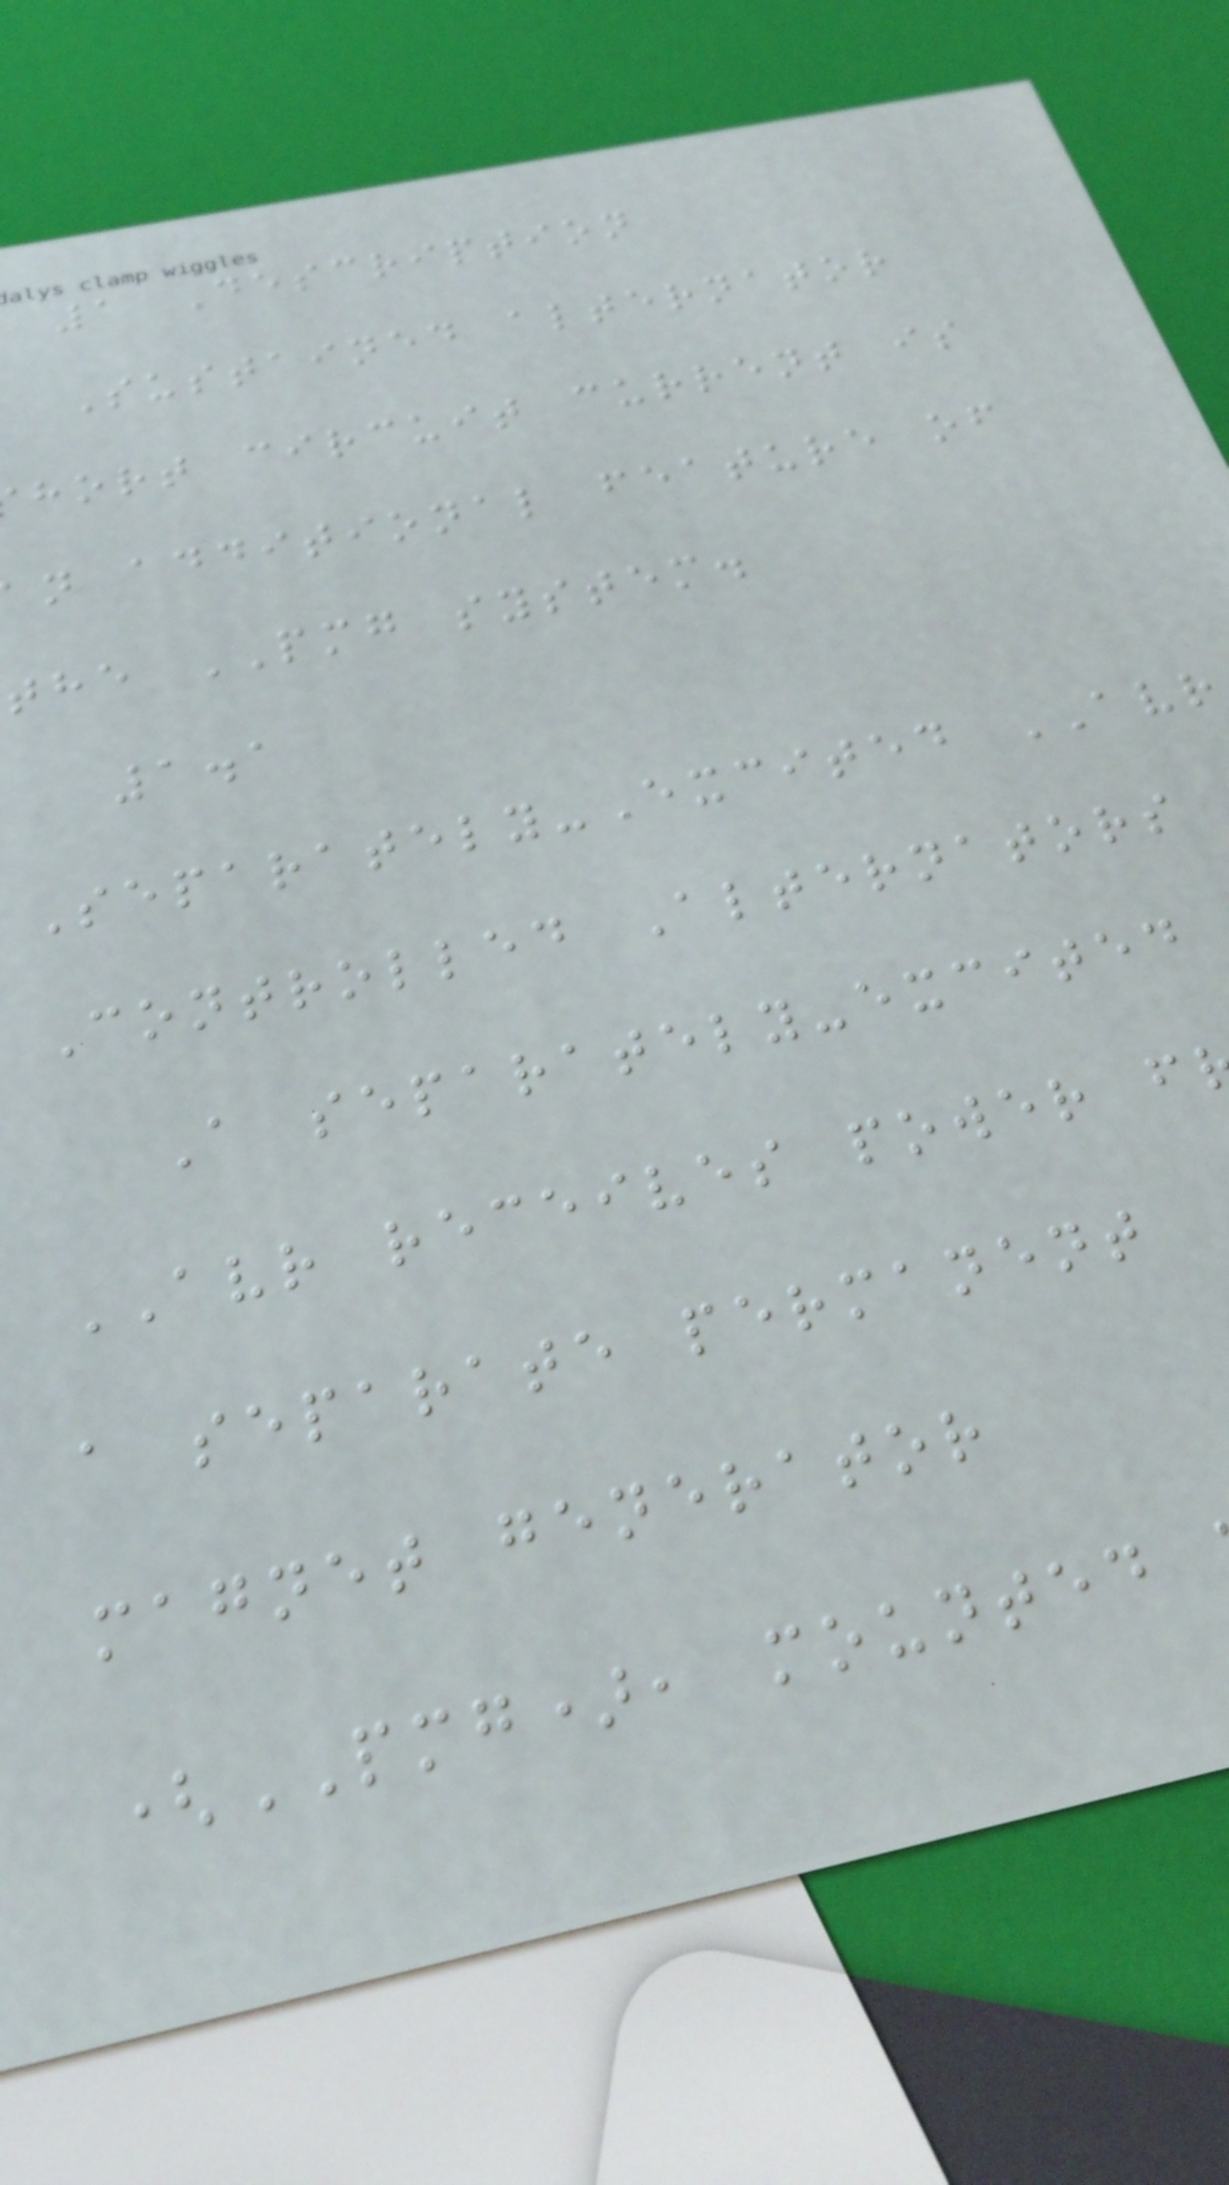1 Description
Sustained alternator
hort circuit current is
n additional feature of
the PMG system.
1.1
Separately-Excited AVR
Controlled Alternators
A separately-excited
AVR receives power f
a separate permanent
magnet generator
(PMG), mounted
